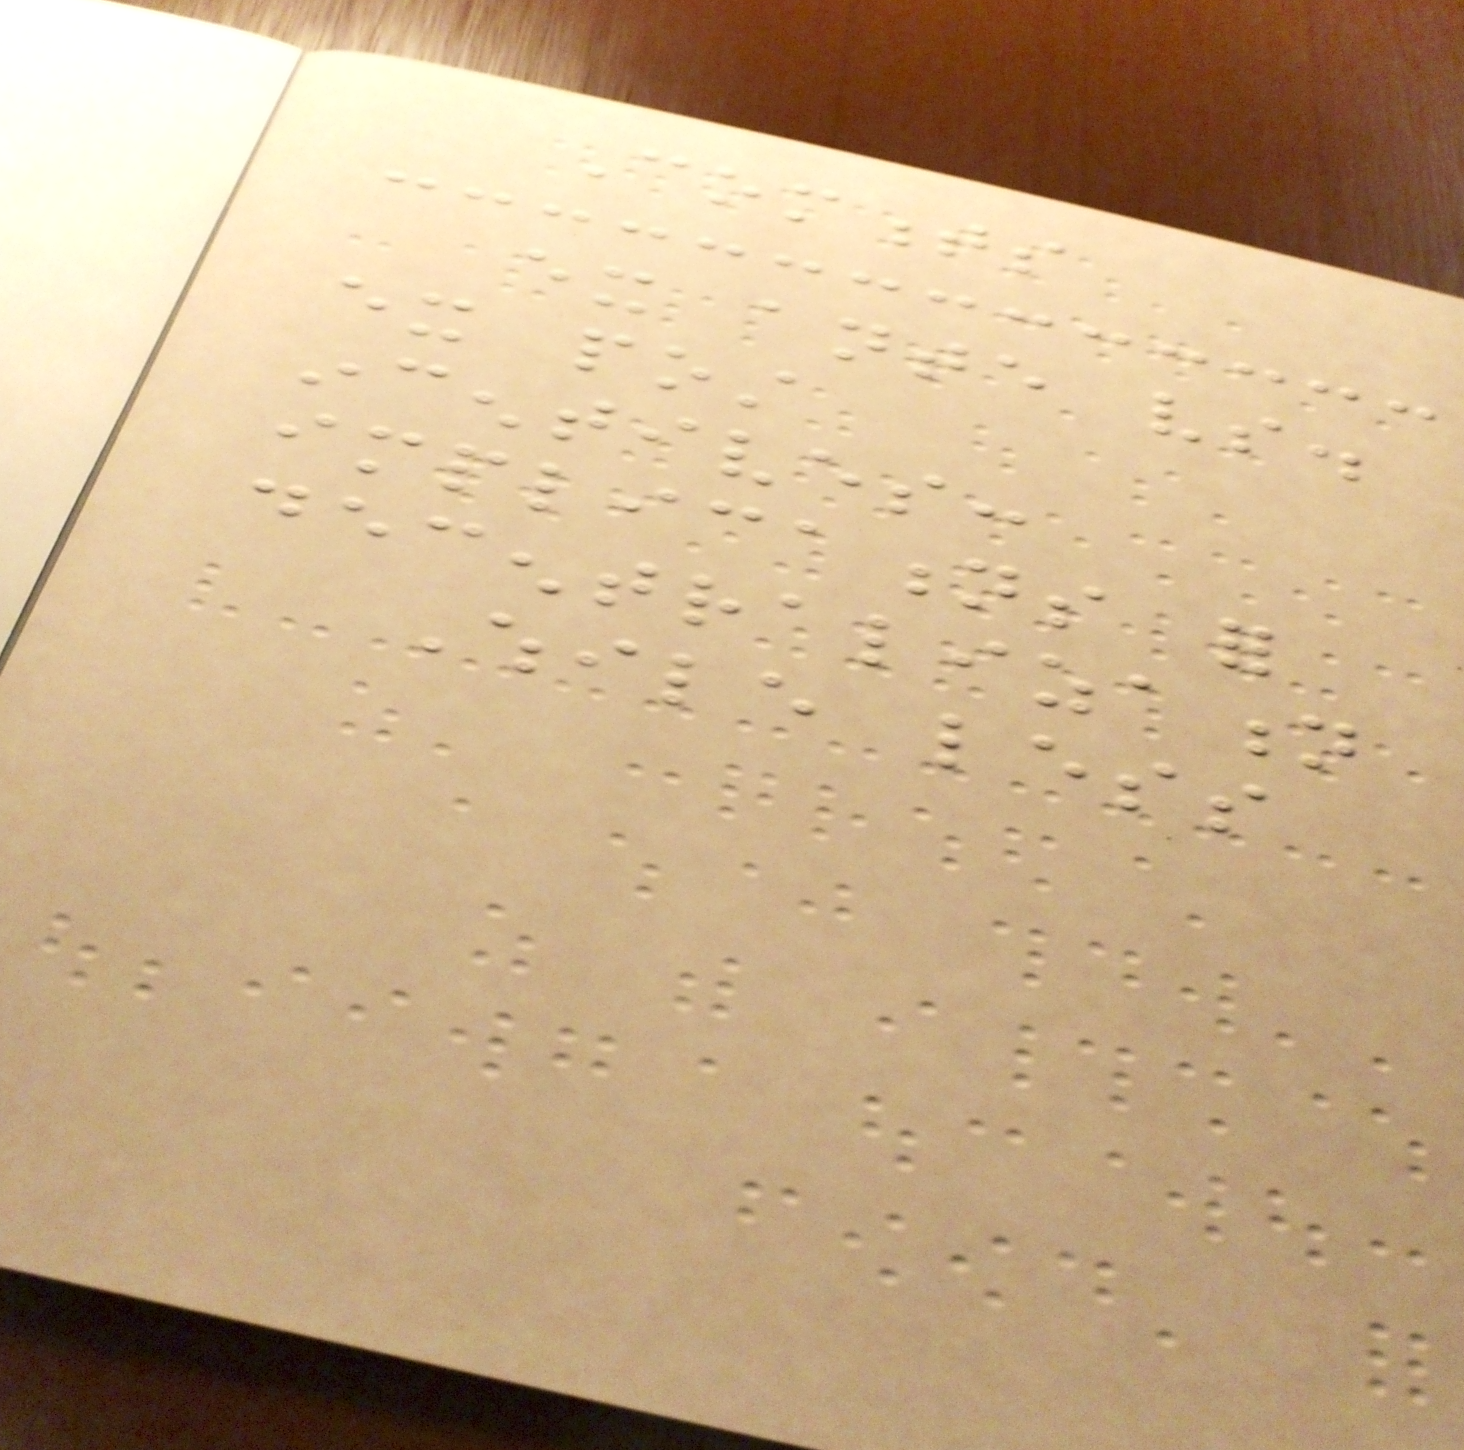Comments
ex ante vs.
ex post
incentives:
implications for
decentralization
While less
